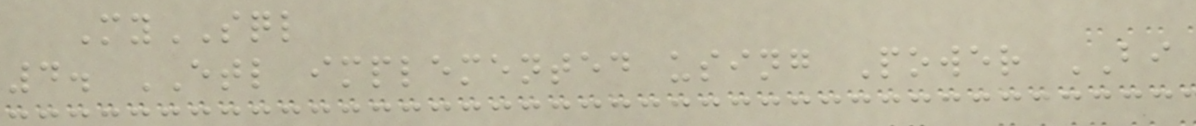MySQL
4. ETL implemented using Power BI
